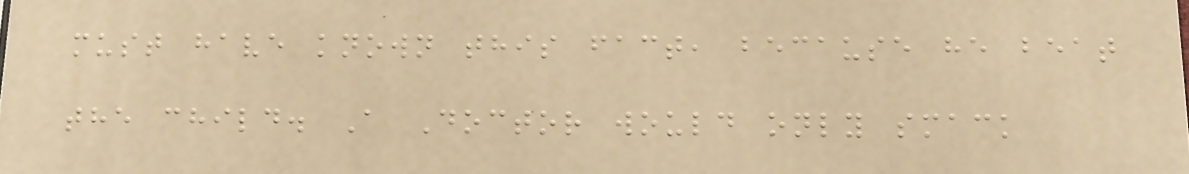must have known this fact, because he beat
the child. A Doctor would only smack
